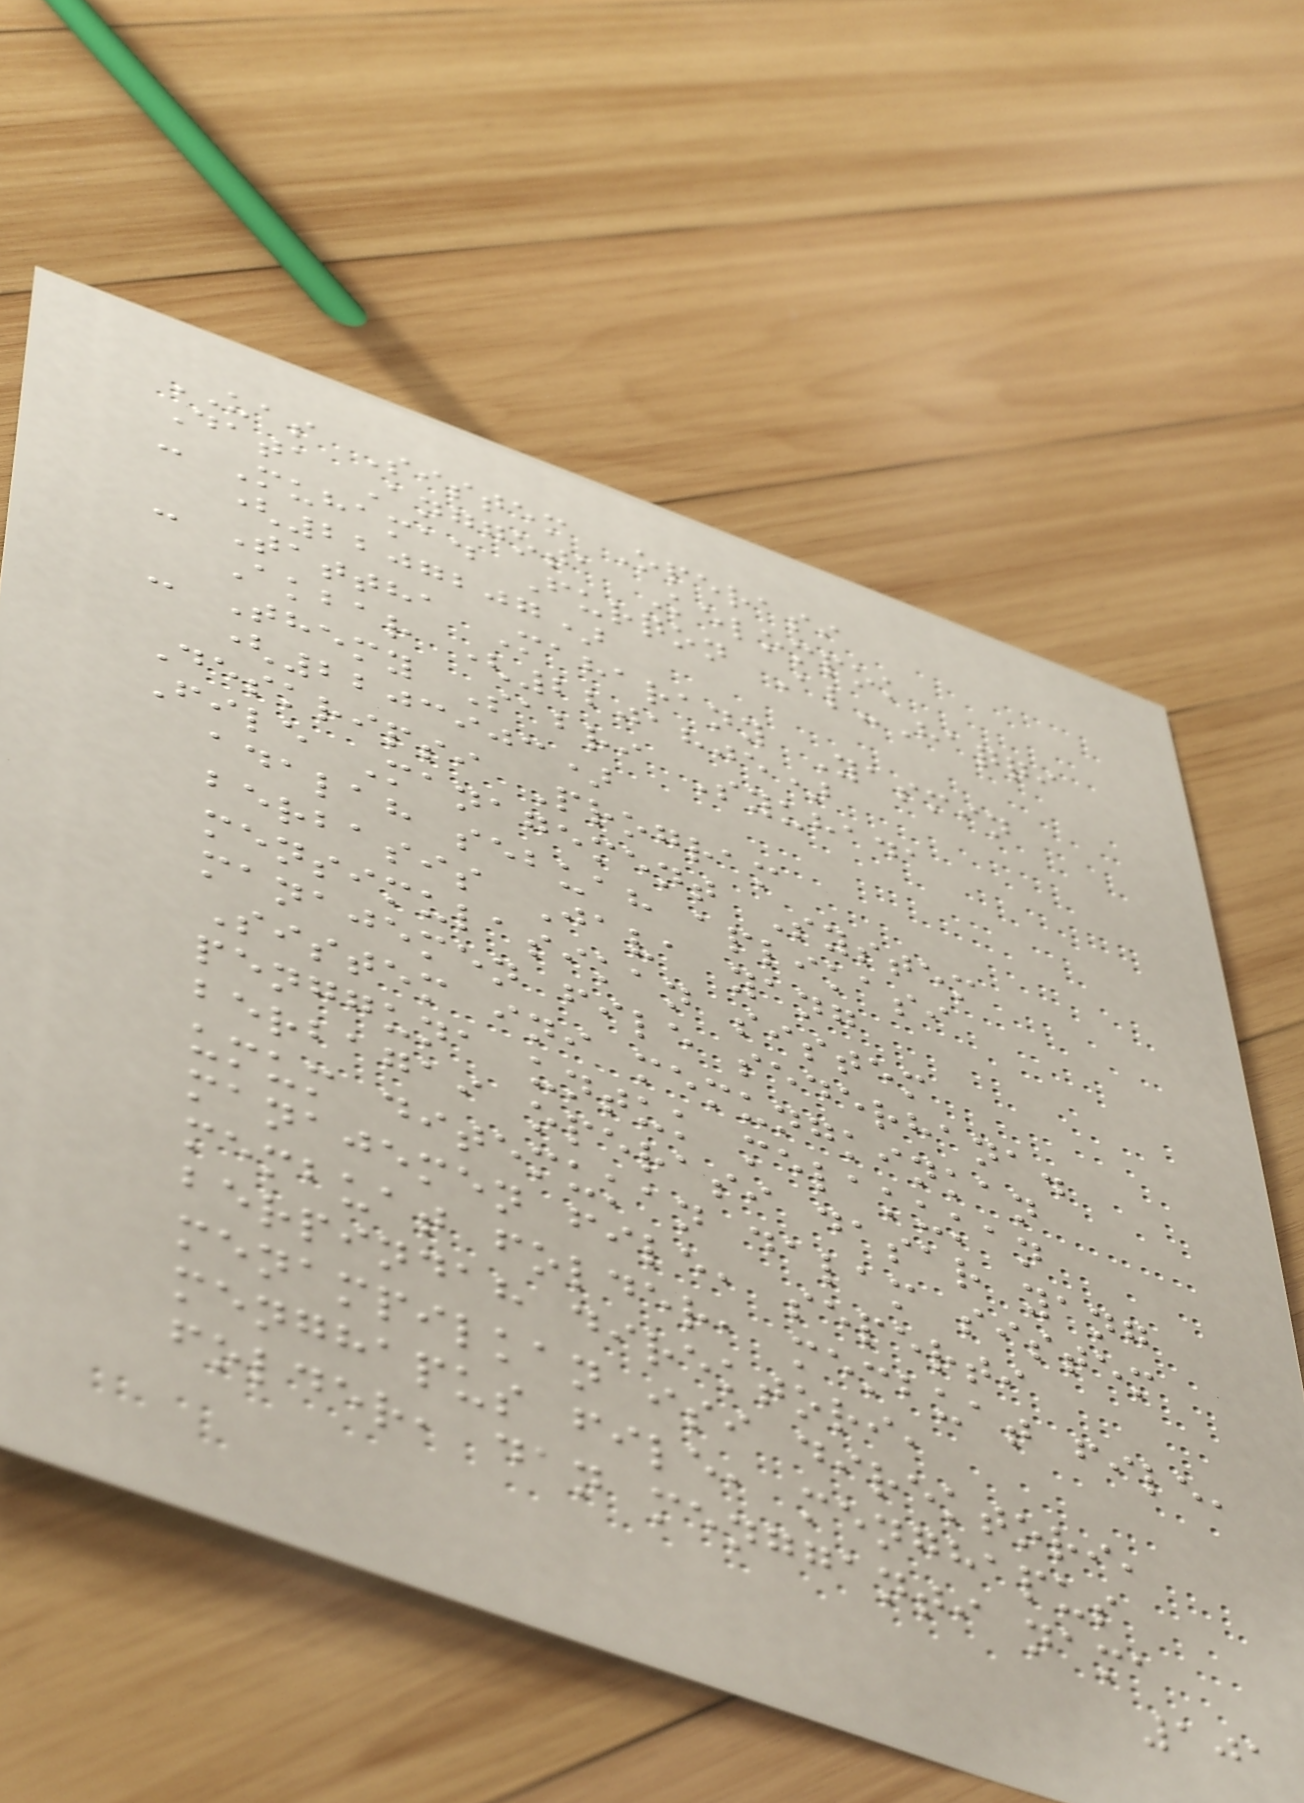UAS Sistem Operasi
Data Anggota Kelompok
- Muhamad Furqon Al-Haqqi
(2207207)
- Tattha Maharany Yasmin
Akbar (2201805)
- Themy Sabri Syuhada
(2203903)
Deskripsi Program
File Management System
adalah sebuah aplikasi
berbasis Java yang
mensimulasikan sistem
manajemen file sederhana.
Sistem ini memungkinkan
pengguna untuk melakukan
berbagai operasi dasar yang
umum ditemukan dalam sistem
manajemen file, seperti
membuat folder, membuat file,
berpindah direktori,
menampilkan isi direktori,
menghapus file, menghapus
folder, dan mengganti nama
101
